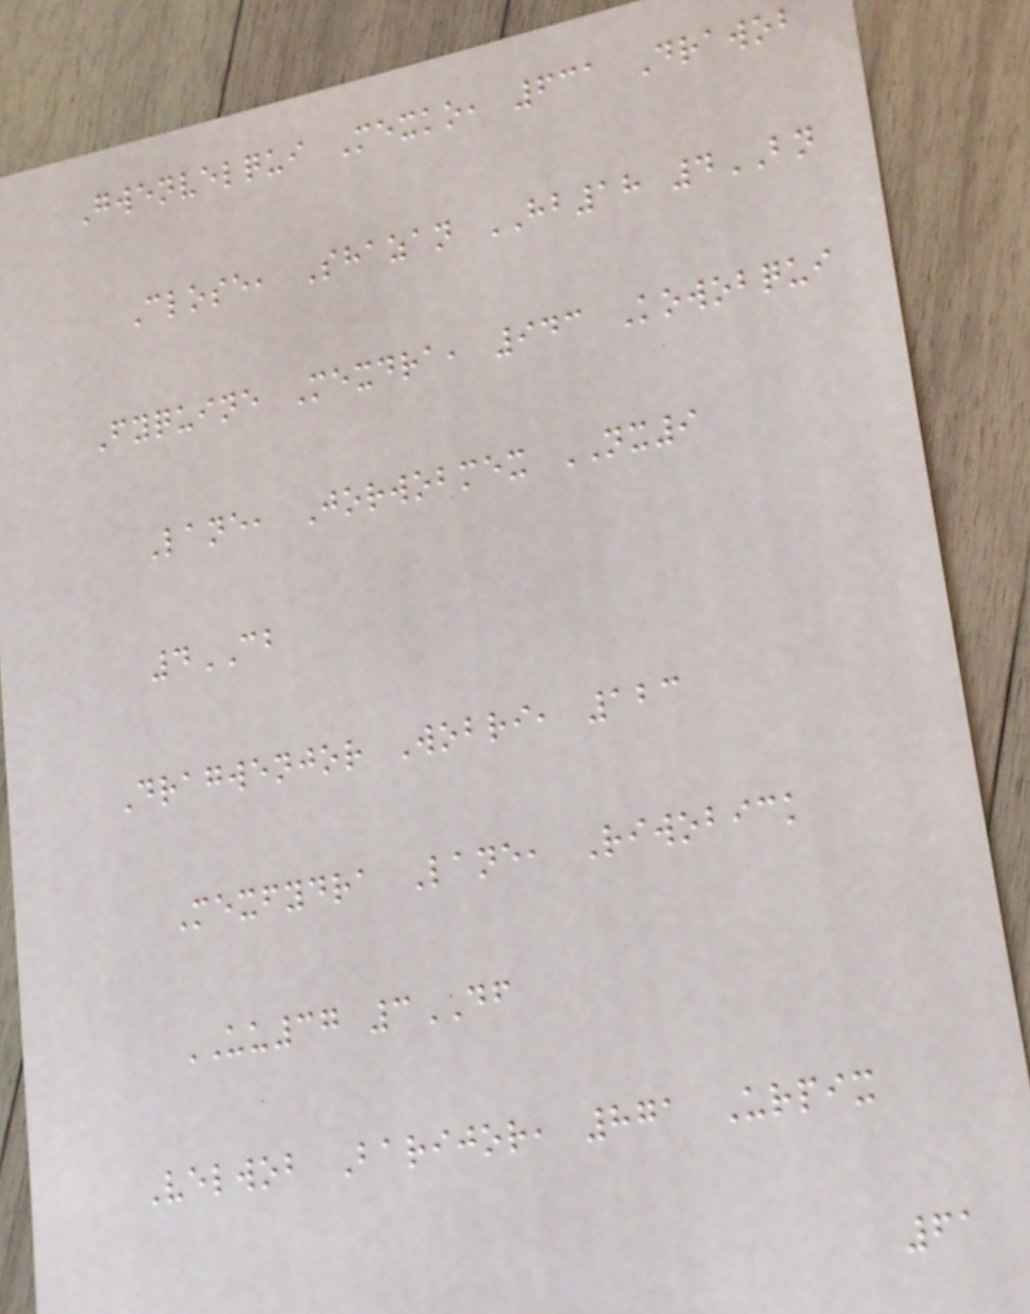Gwenvelqui Mexko, 631 Drawob
Close, Shazan HB18 4BN
Fyquine Mexdra, 943 Kowobqui
Lane, Jorwobmex NX9
4CB
Dragwenjor Wobri, 123
Mexfydra Lane, Riwobick
UU37 3DF
Velwob Barijor, 871 Urpix
61
